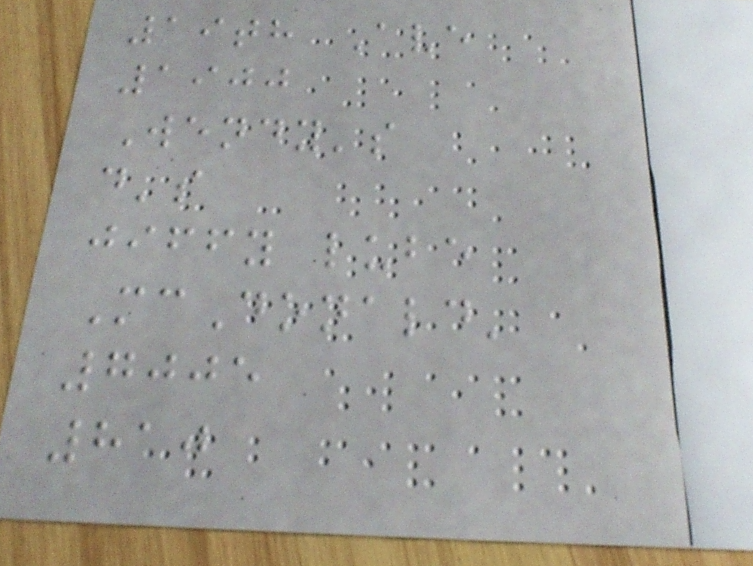19th Ave
1900
Wendy's
d's
jiffy lube
McDonald'
7005
810
